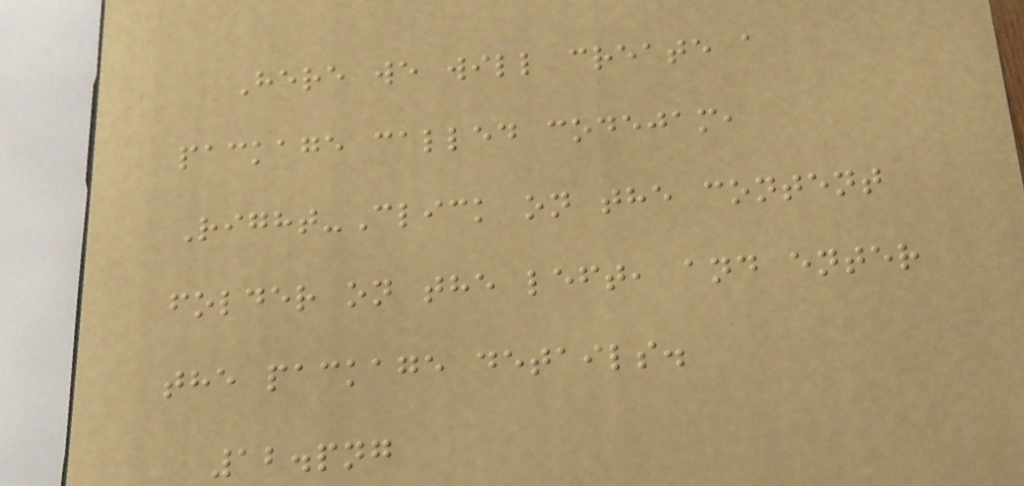Here we will create a
package called codejam,
Right-Click on the content
folder on the left, and enter
the package details.
12.png
